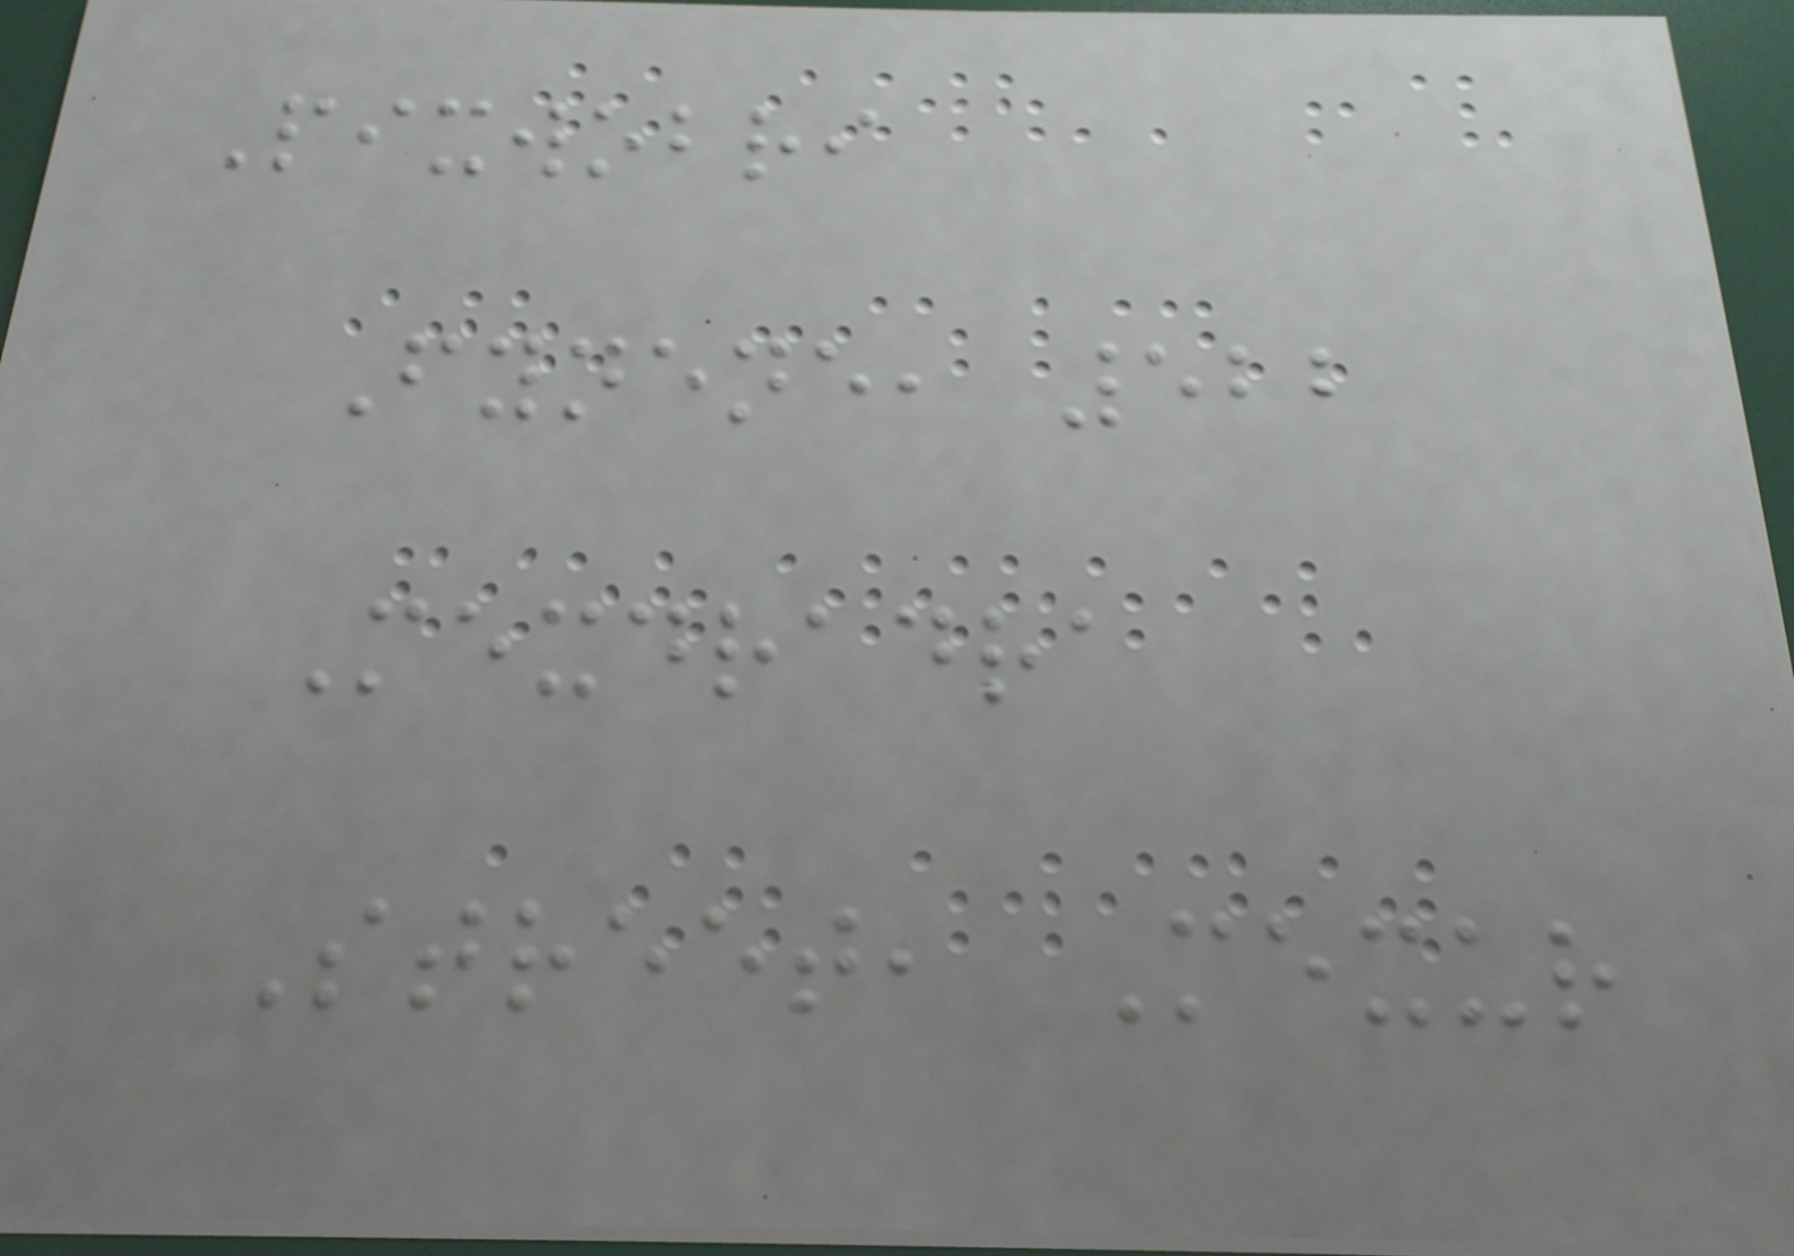Pixwobri
Fynene, 522
Mexdradra
Street, Mexur
